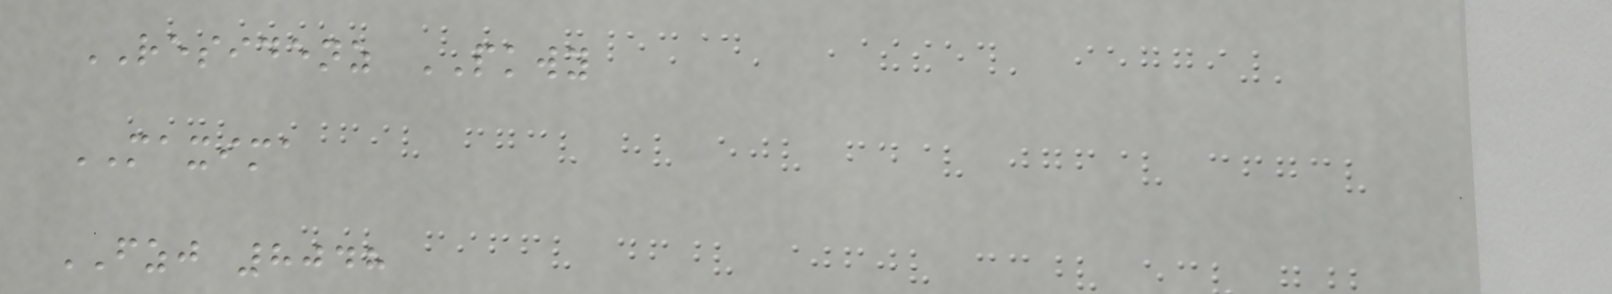RESIDENZ PKWY
MAXIMA
FZJ 8048
